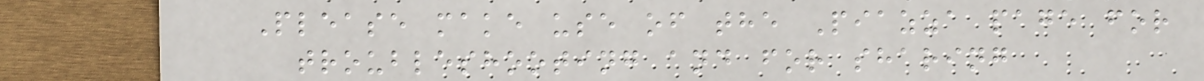Please make use of the Piazza page for
troubleshooting and for sharing
